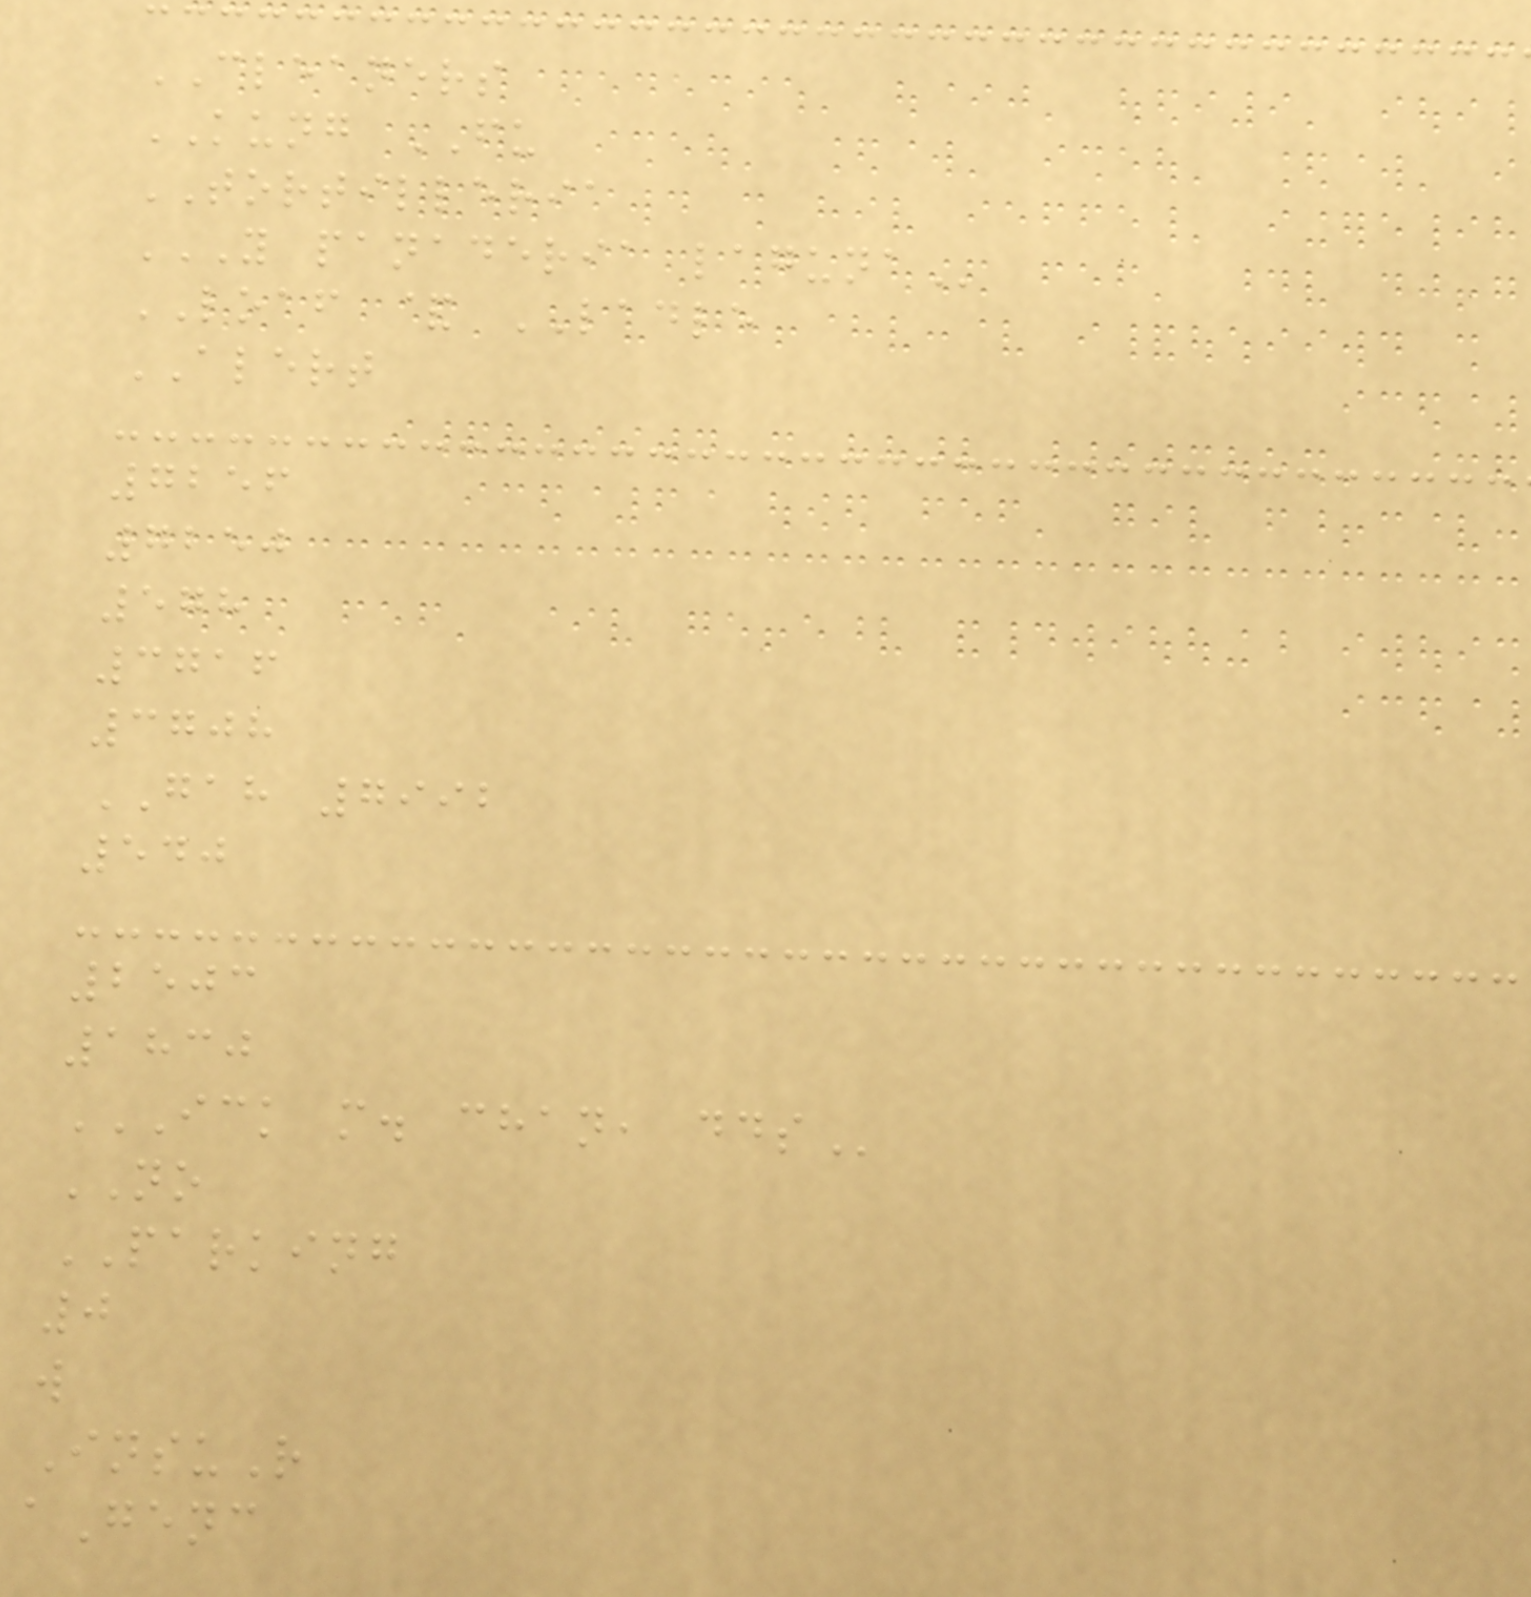CLEANERS
KUNG FU
TORTILLERIA
Y PANADERIA LAGUNA
LOAF & LADLE
ALERT
7256
7250
578
3716
3708
GAH 7992
540
2503
1830
ICK M. CHAN, DDS
NO
PARKING
0
w
InsuR
aGenc
